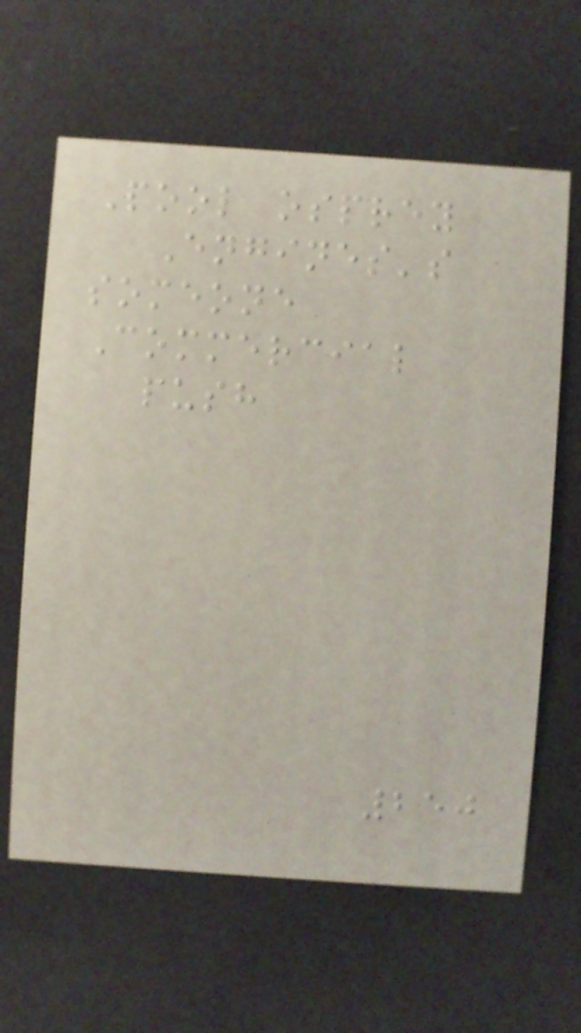Pool osprey
Engines's
someone
Commercial
push
250
